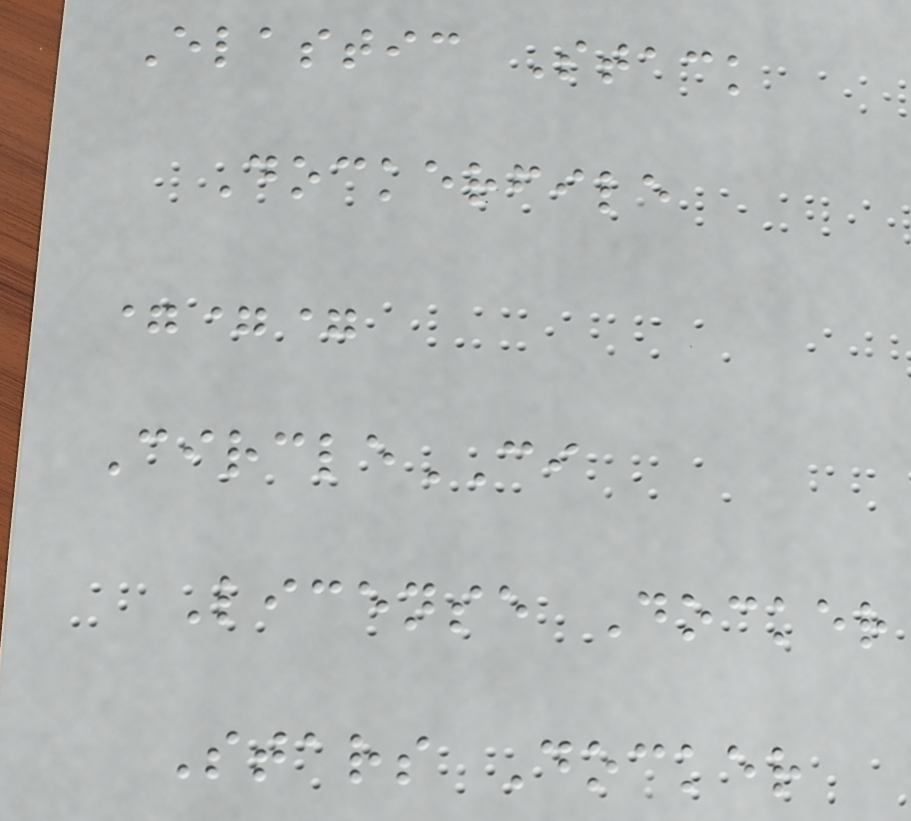Elastic Stack
Dockerfile
===
CircleCI
License Docker
Stars Docker
